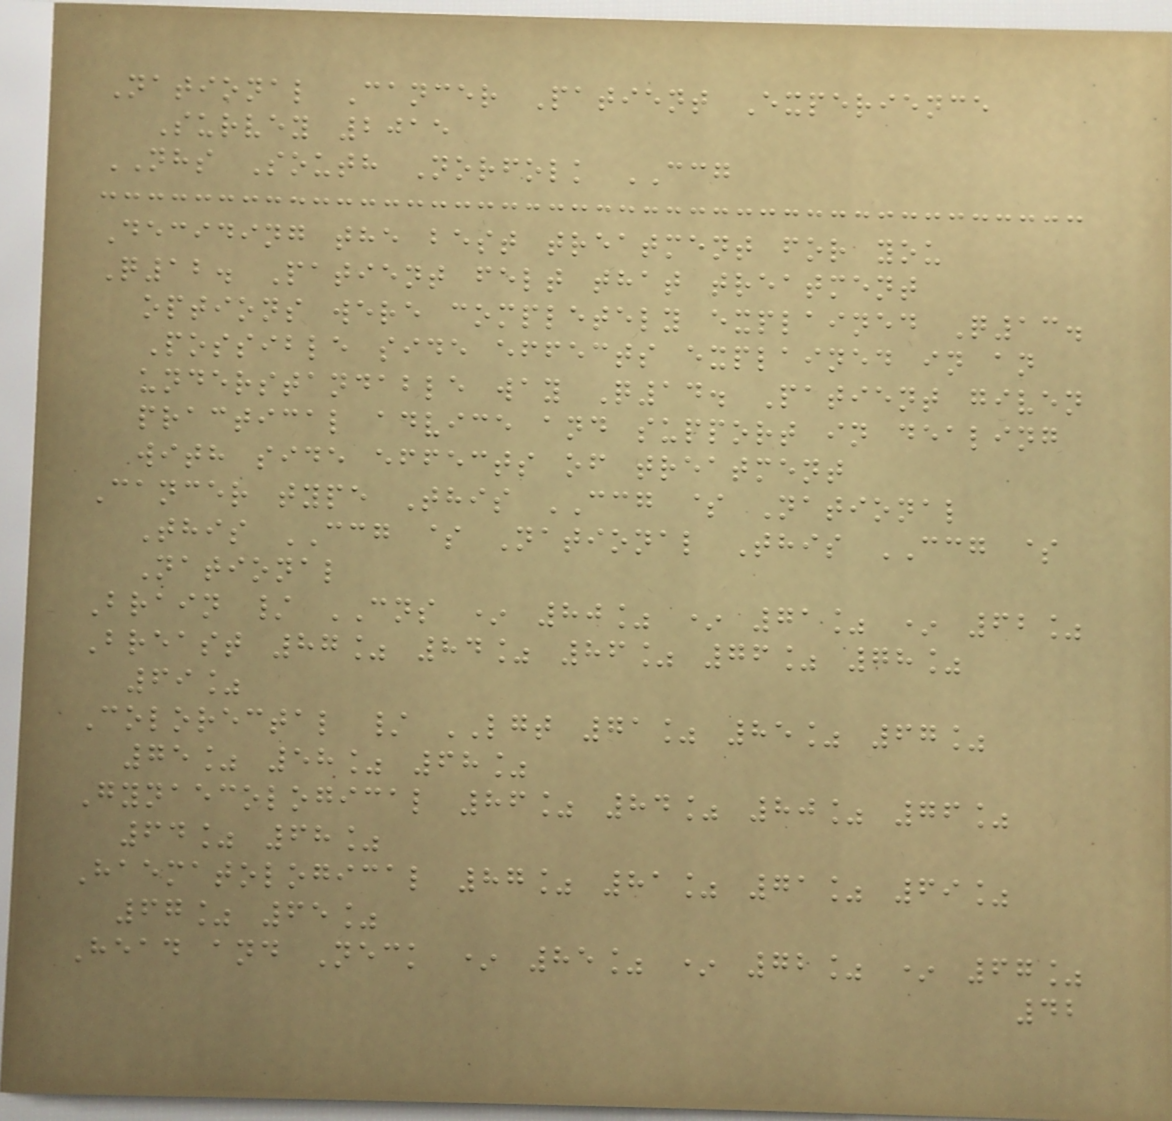National Cancer Patient Experience
Survey 2015
NHS South Norfolk CCG
Deciding the best treatment for you
Q12. Patient felt that treatment
options were completely explained Q13.
Possible side effects explained in an
understandable way Q14. Patient given
practical advice and support in dealing
with side effects of treatment
Cancer type This CCG $ National
This CCG $ National This CCG $
National
Brain / CNS * 80% * 71% * 62%
Breast 87% 84% 86% 76% 78%
69%
Colorectal / LGT 71% 85% 67%
75% 58% 68%
Gynaecological 86% 84% 80% 76%
64% 68%
Haematological 87% 81% 71% 69%
67% 65%
Head and Neck * 85% * 72% * 67%
42
